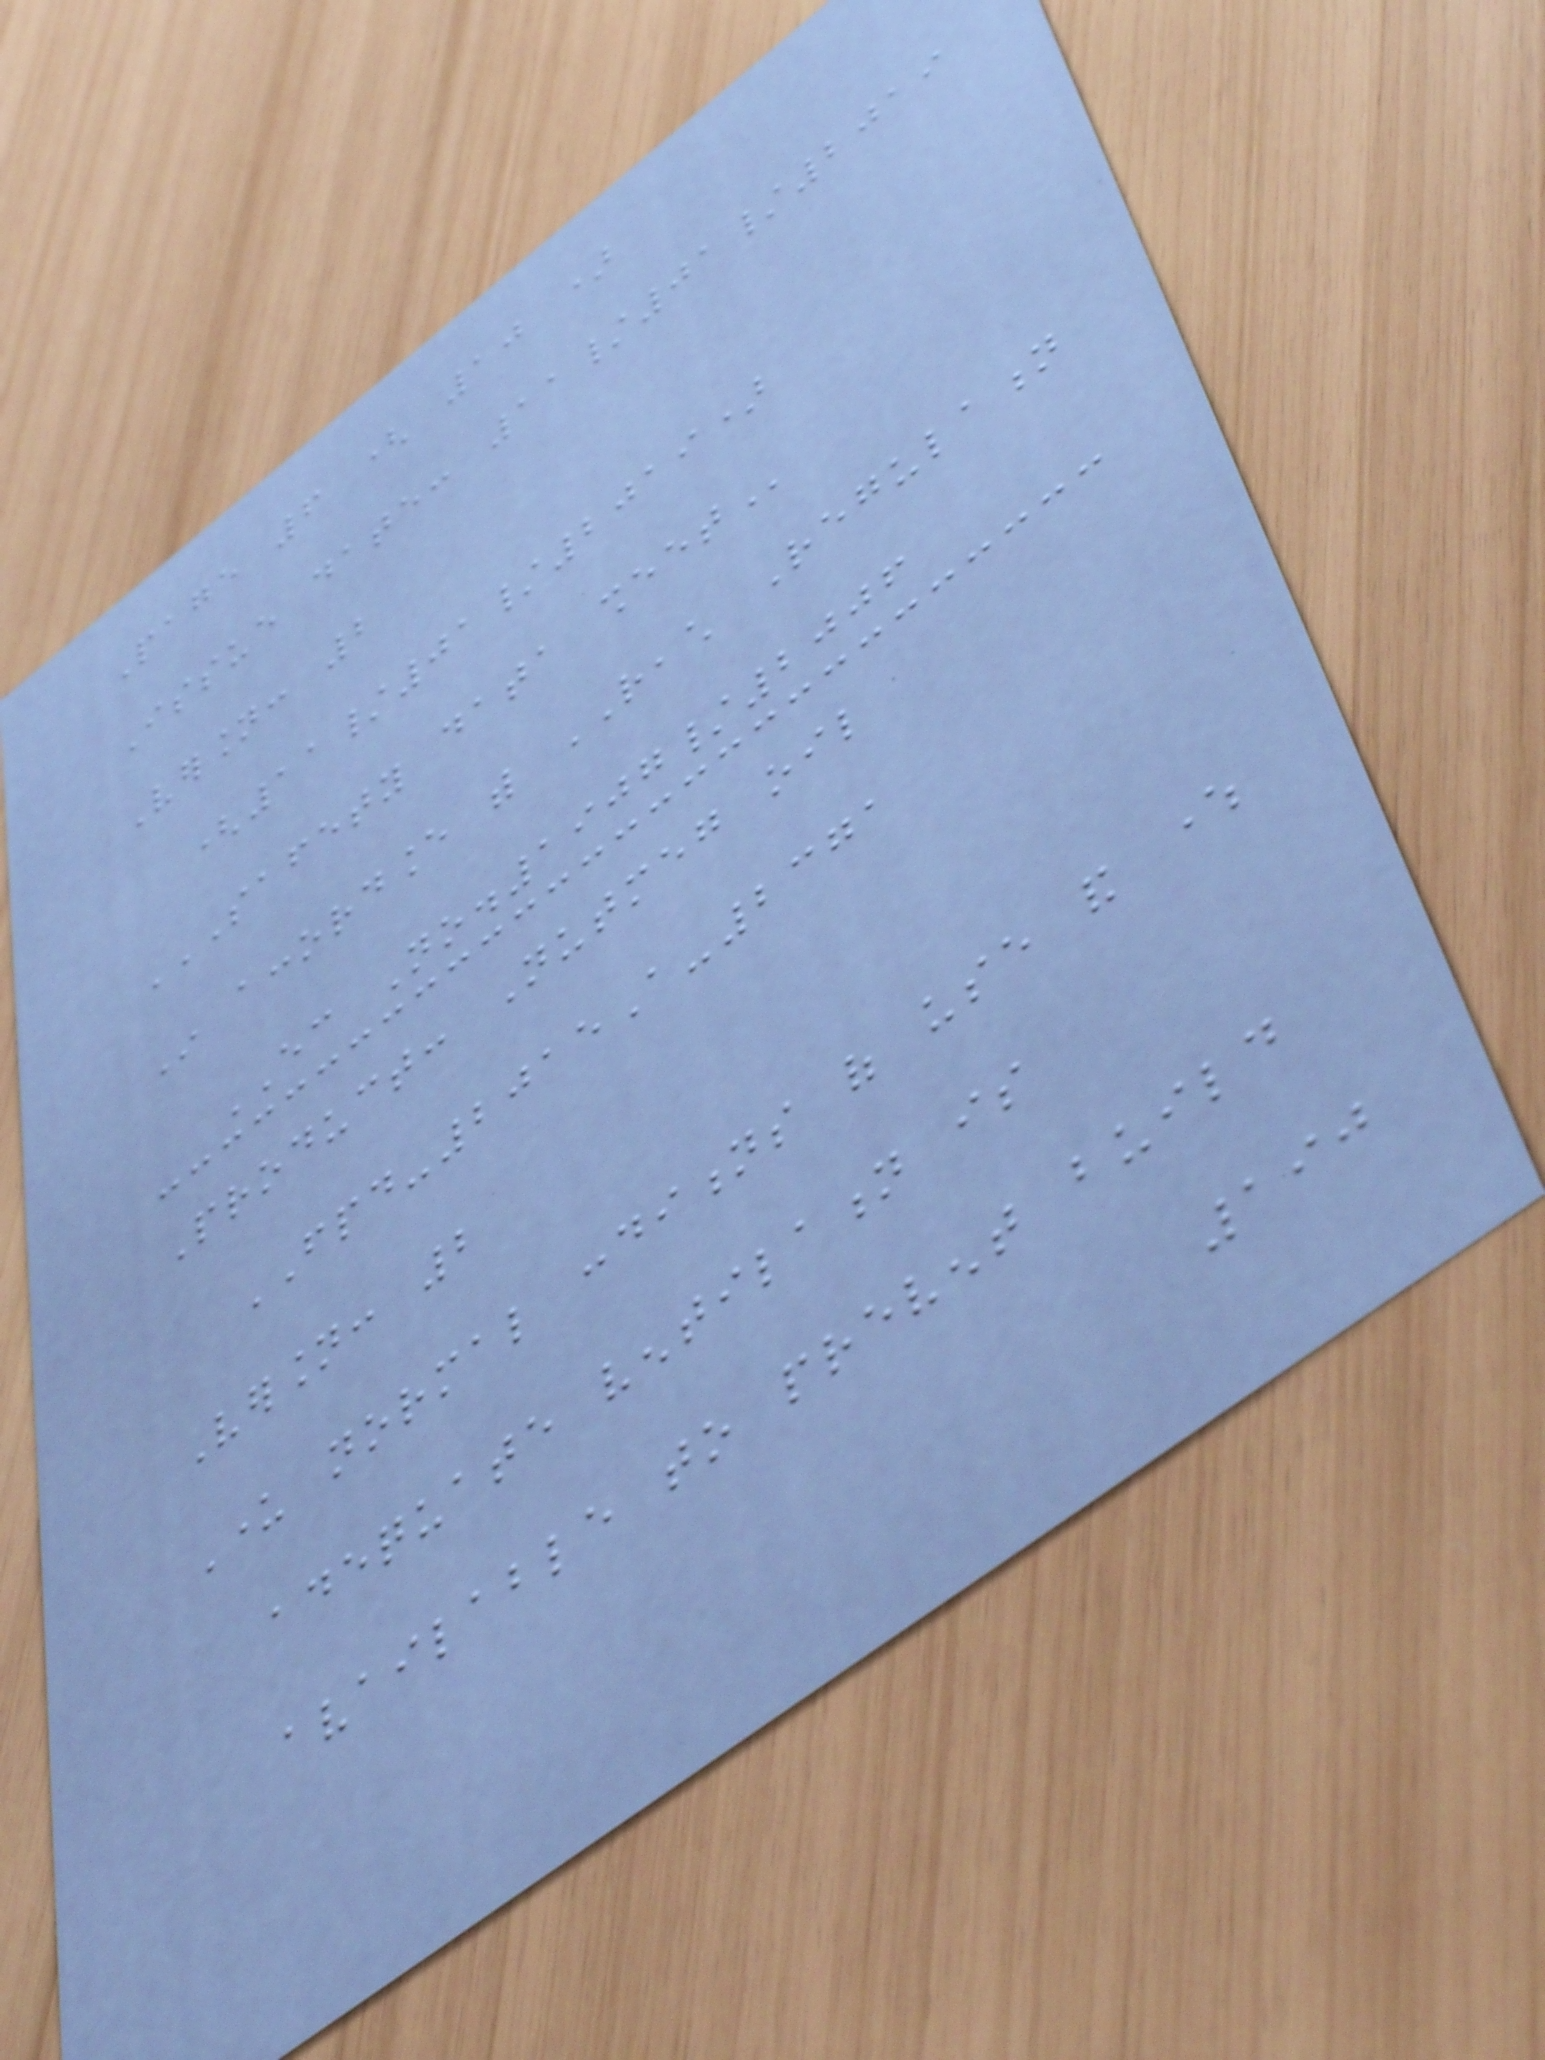Page 6 ( 10 )
Issue date: 11/01/2019
Version: 2
(11/01/2019)
SAFETY DATA SHEET
In accordance with REACH Regulation
EC No.1907/2006
Product: Nutmeg oil
FPD-2015A-2371
Version: 2
Under normal conditions of use and where
adequate ventilation is
available to prevent build
190
